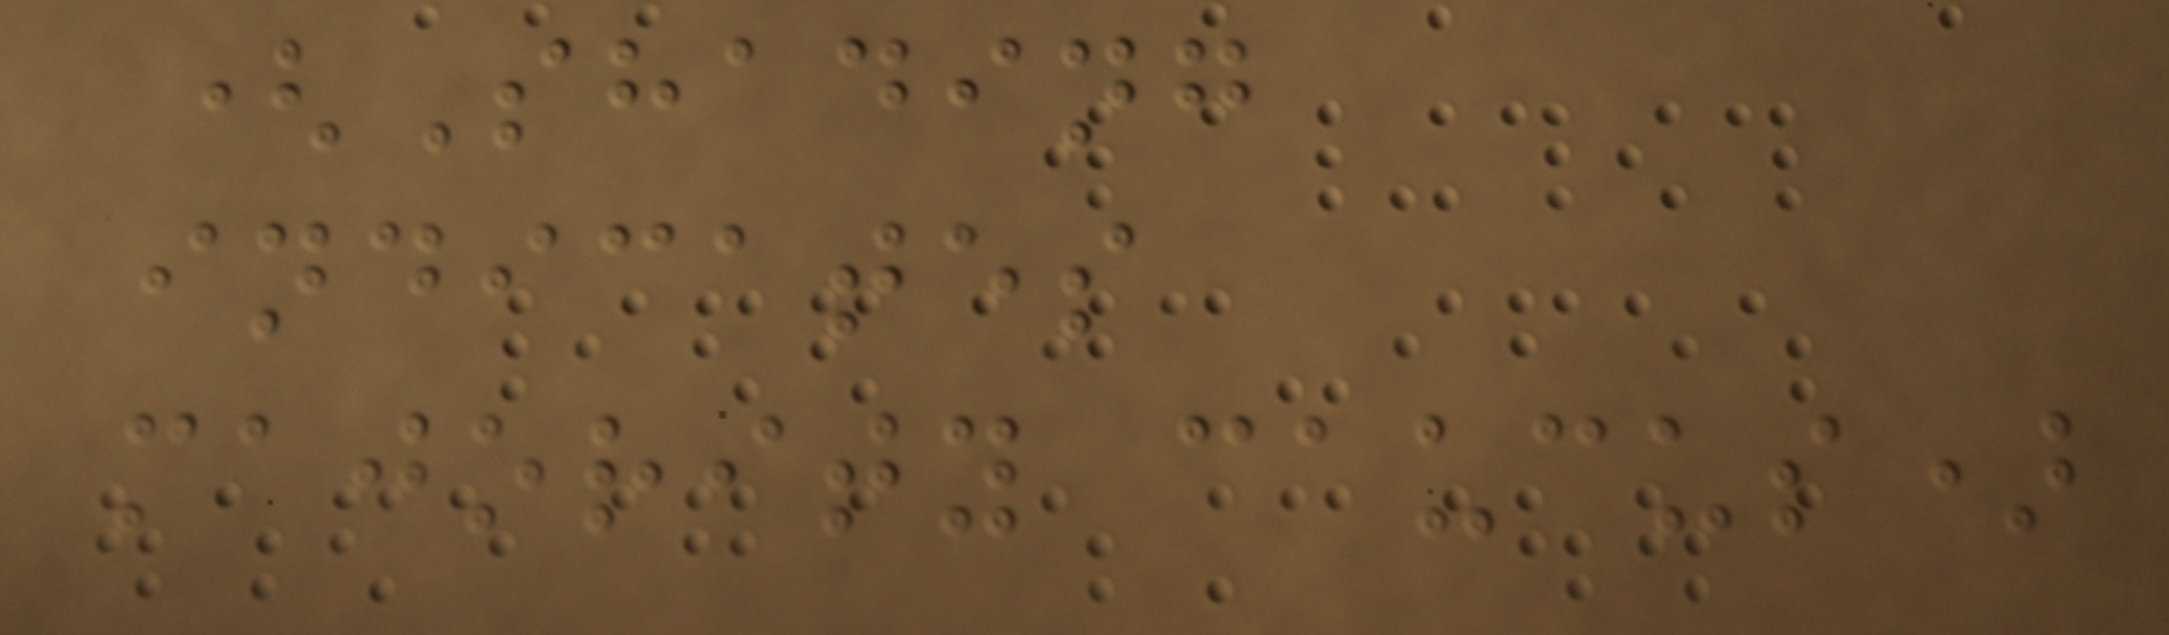(Shading
indicates
majority caucus)
